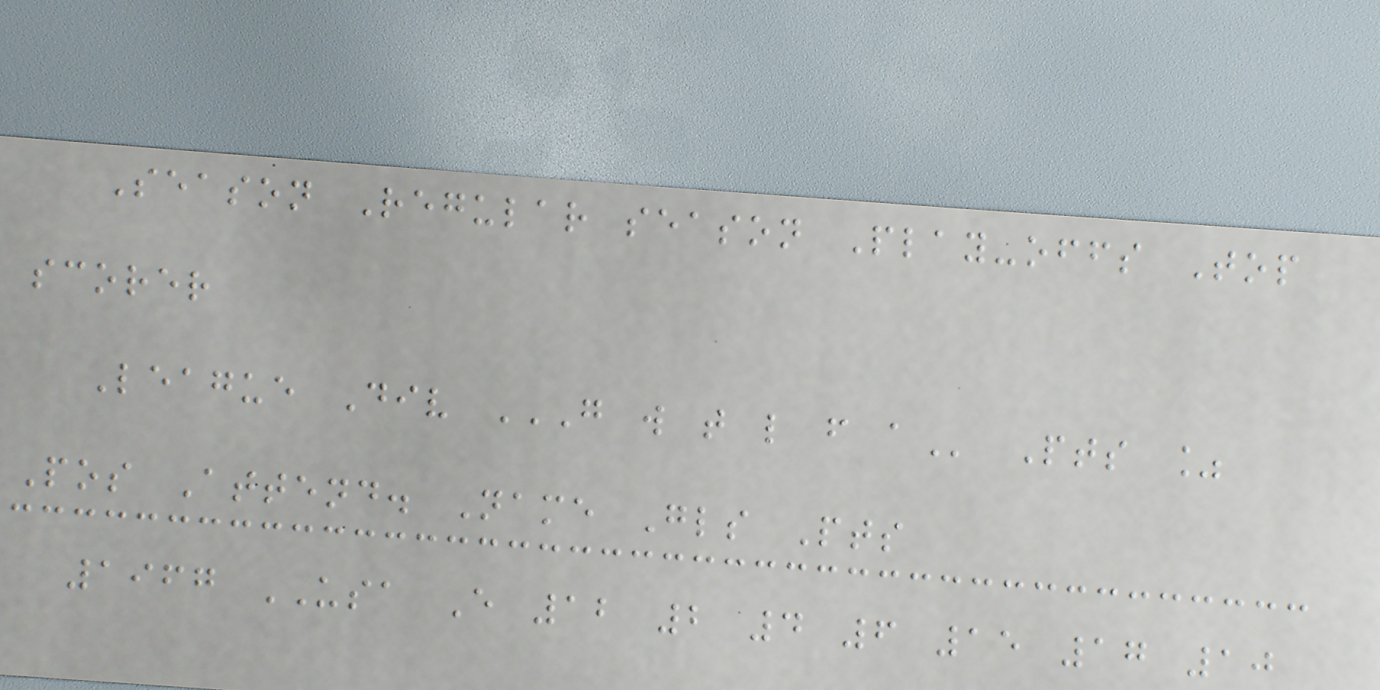Season Regular season Play-offs Top
scorer
League Div G W T L F A Pts %
Pos Attend. Name Gls Pts
1967 USA E 12 2 4 6 15 17 10
